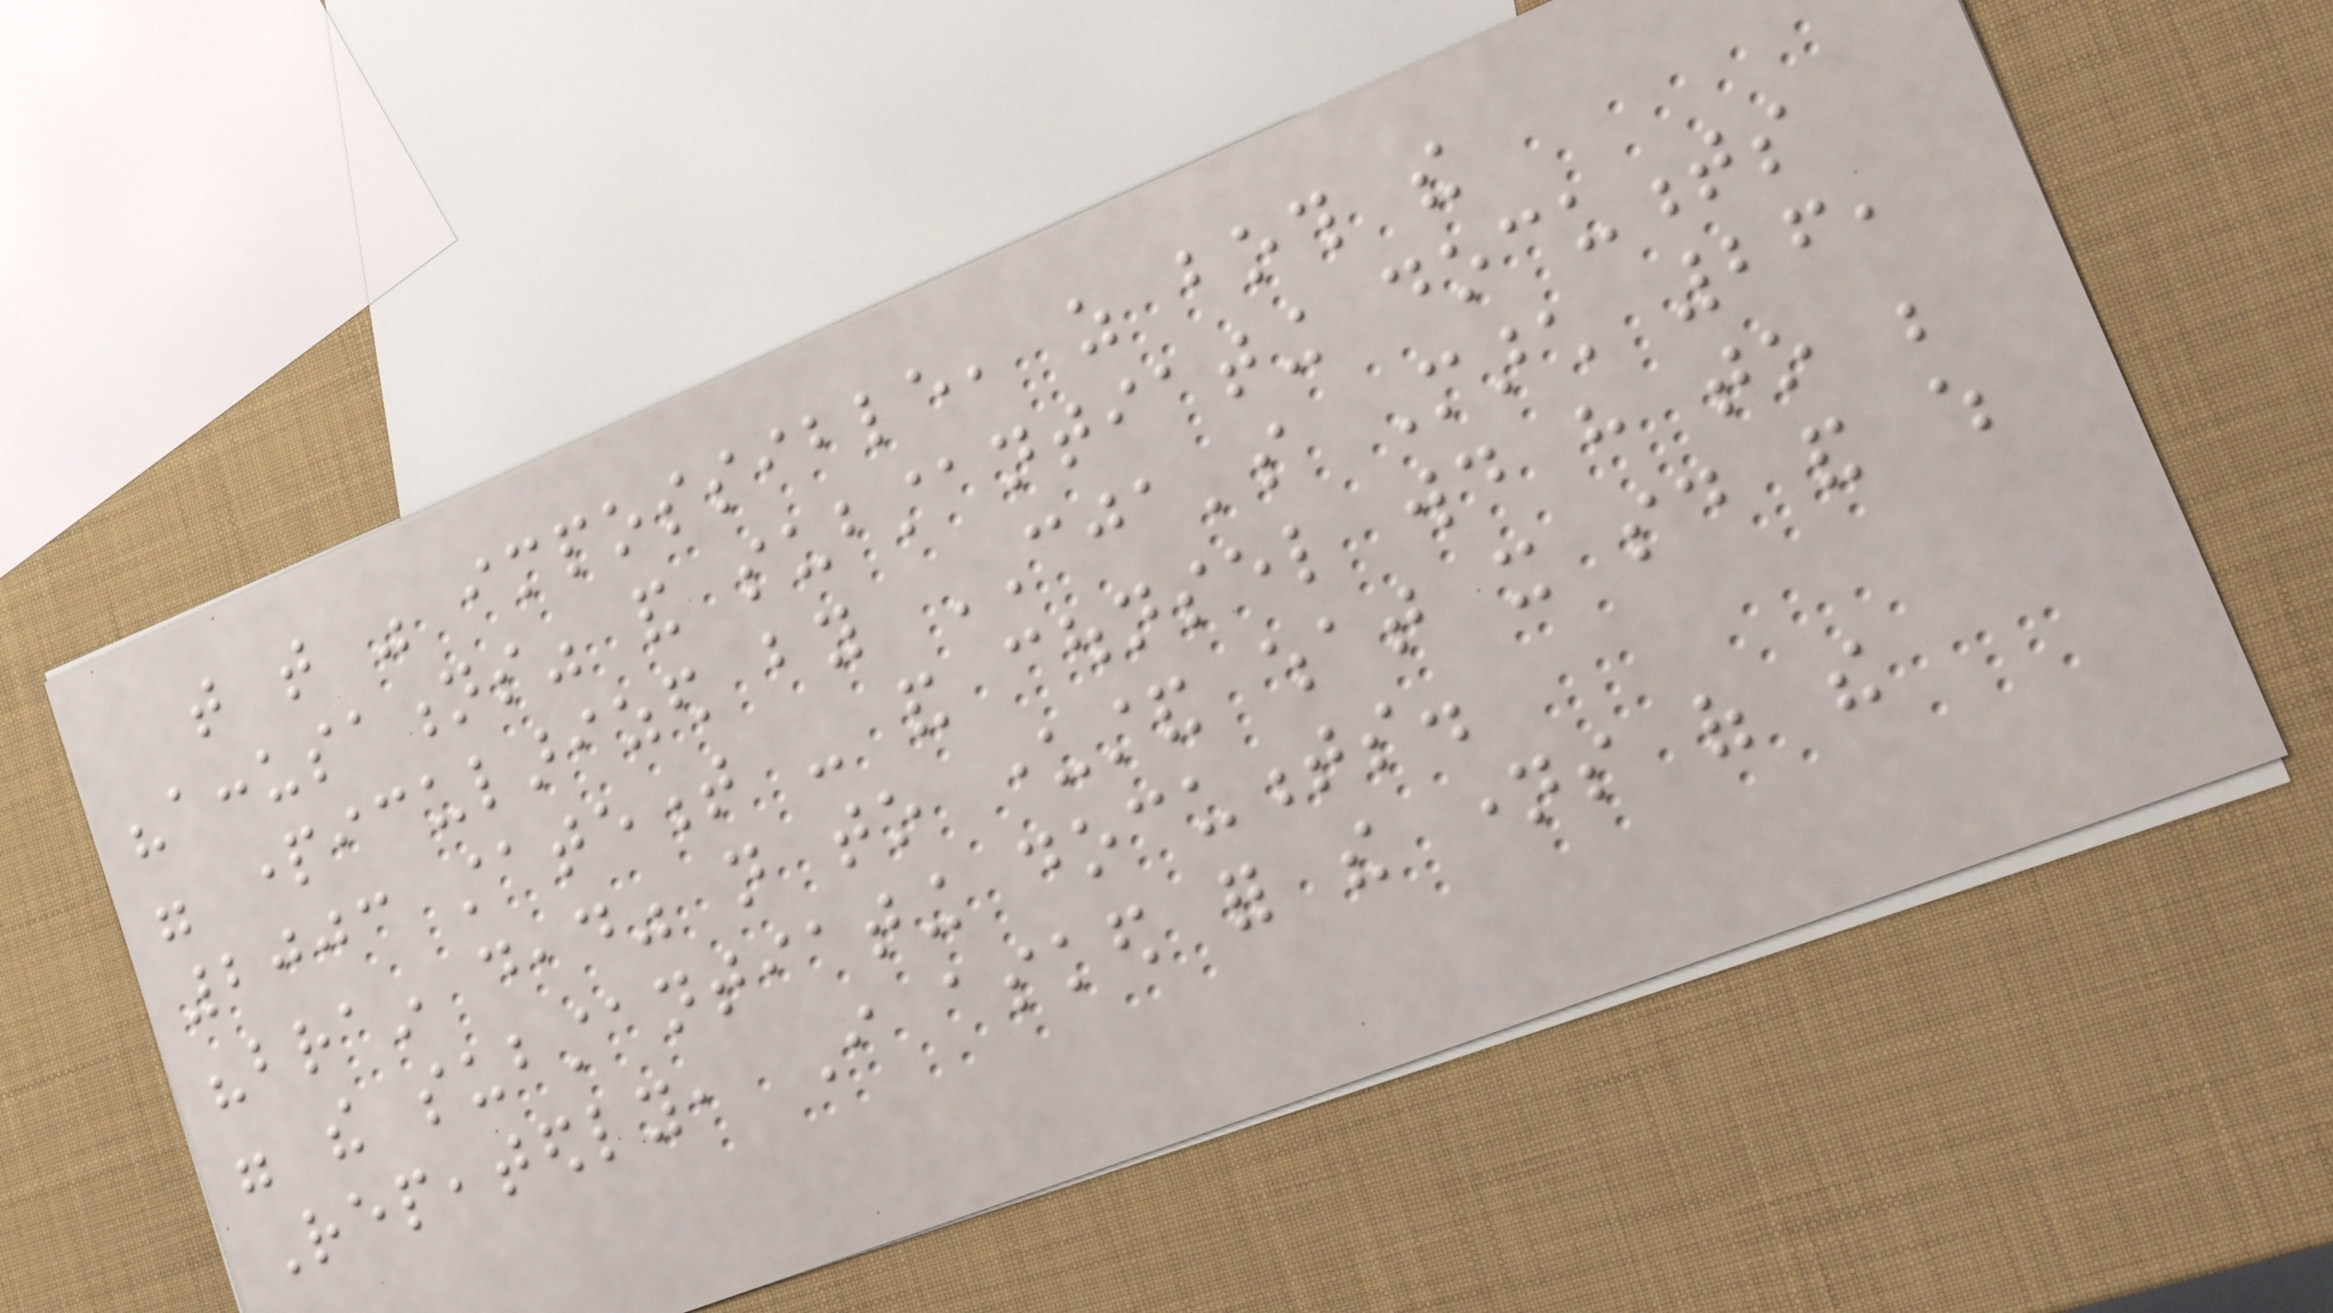that that was impossible, as both the
"accusations" and substantiating documents
were particularized by CJA's March 26,
2003 statement - and counsel would have to be
"brain dead" not to understand what it said and which
were the substantiating documents.
Repeatedly, I asked for the names of the
